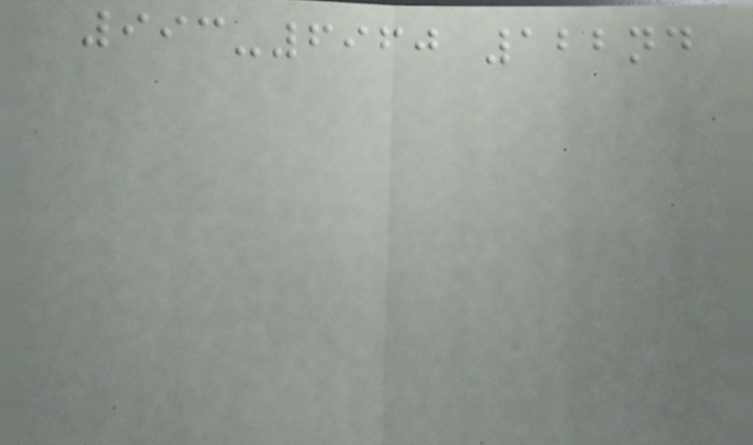993-6960 122nd
